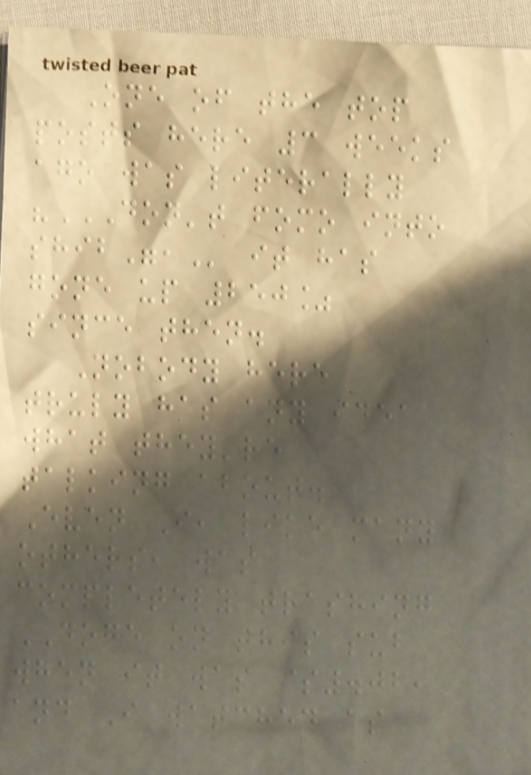One of the top
posts here 3 weeks
ago was literally
"DON'T FOMO INTO
SHIB", it has
gone up 250%
since then.
Nobody here
truly has any idea
what they're
talking about.
Even I, like many
others, was
completely trashing
DOGE on this sub
when it was $.02,
and I watched as
